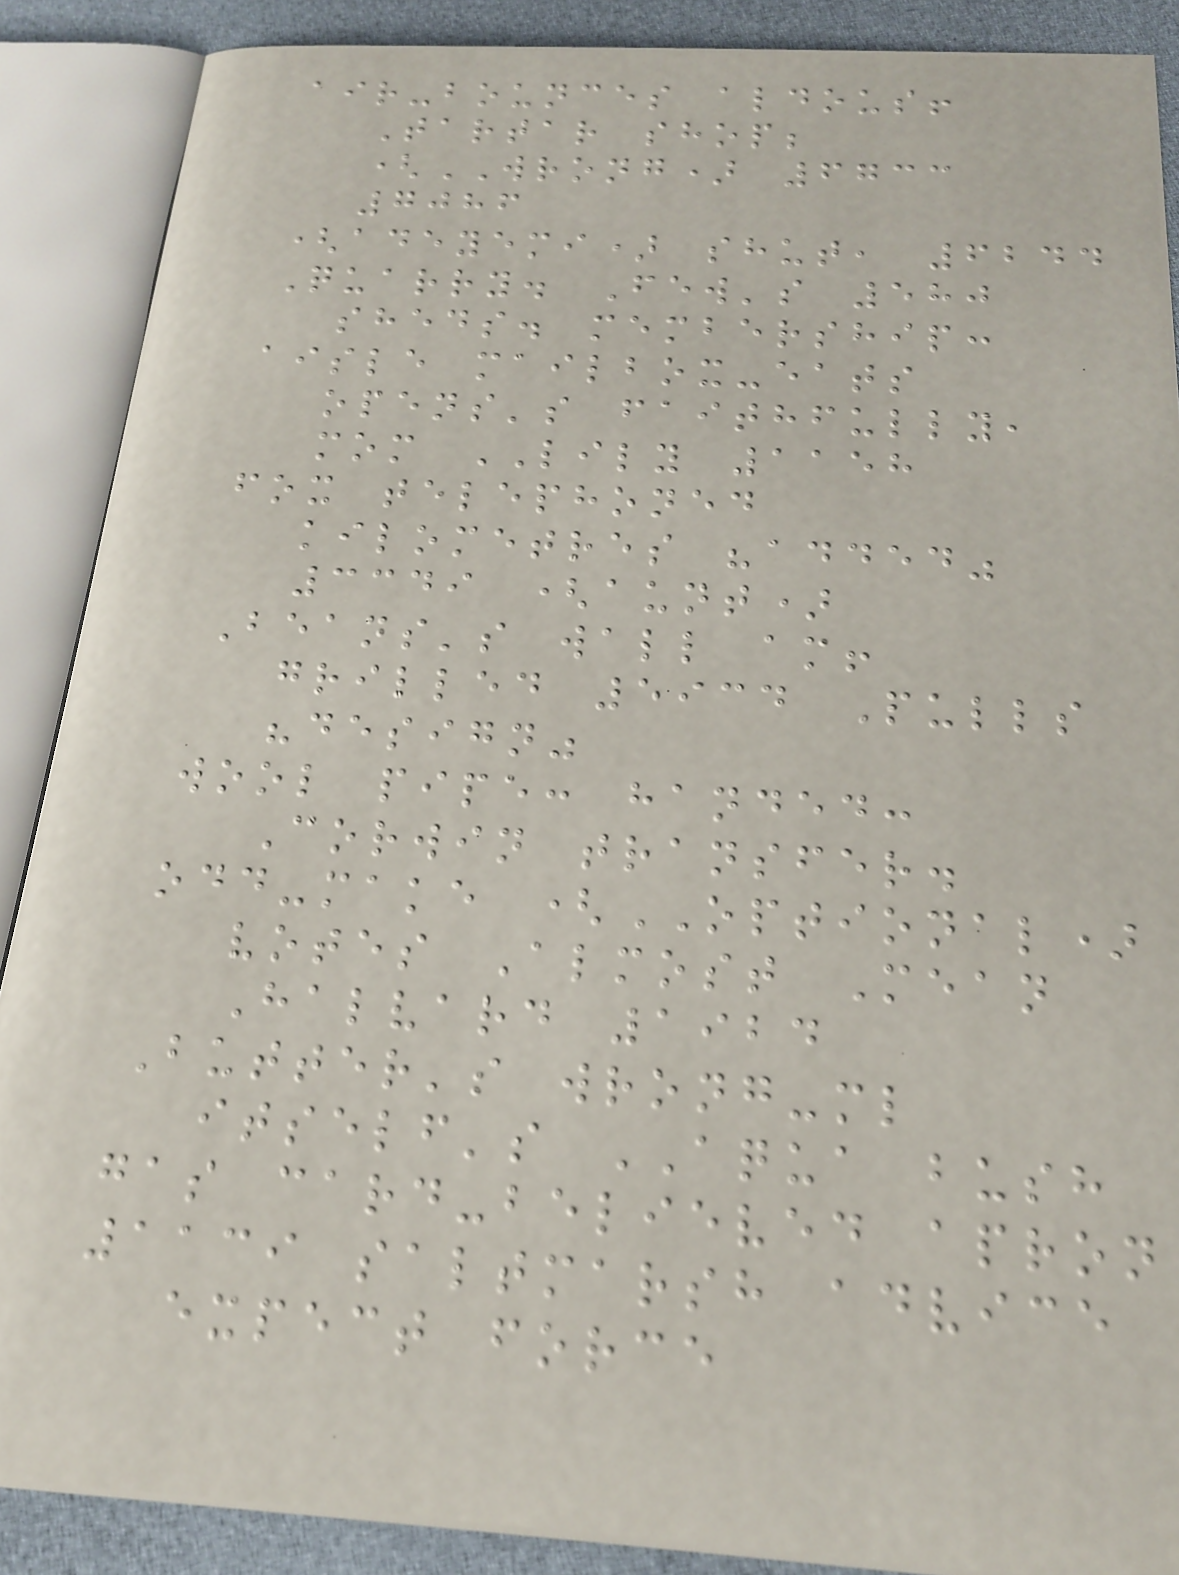air-bounces aldous!
Tartar shop;
(WRONG) 6733
7086
(adeyemi) shut, 6244
Quarry. Few's 580
sheds. membership:
aisle mailbox-eats
opens's faithfully,
mom LILY 1158
fox telephoned
kilometres "added"
3349 (aunt)
Beans's wall am!
grilled 5934 Pulls
"design"
wool pipe: handed:
Corwin transfer.
odd-make (OPTIONAL)
votes Almost Mean
Halvard 1924
Butter's wrong-ml
itself's AQUA bush
gas card-believed apron
1139 saltmarsh advice
expect force
